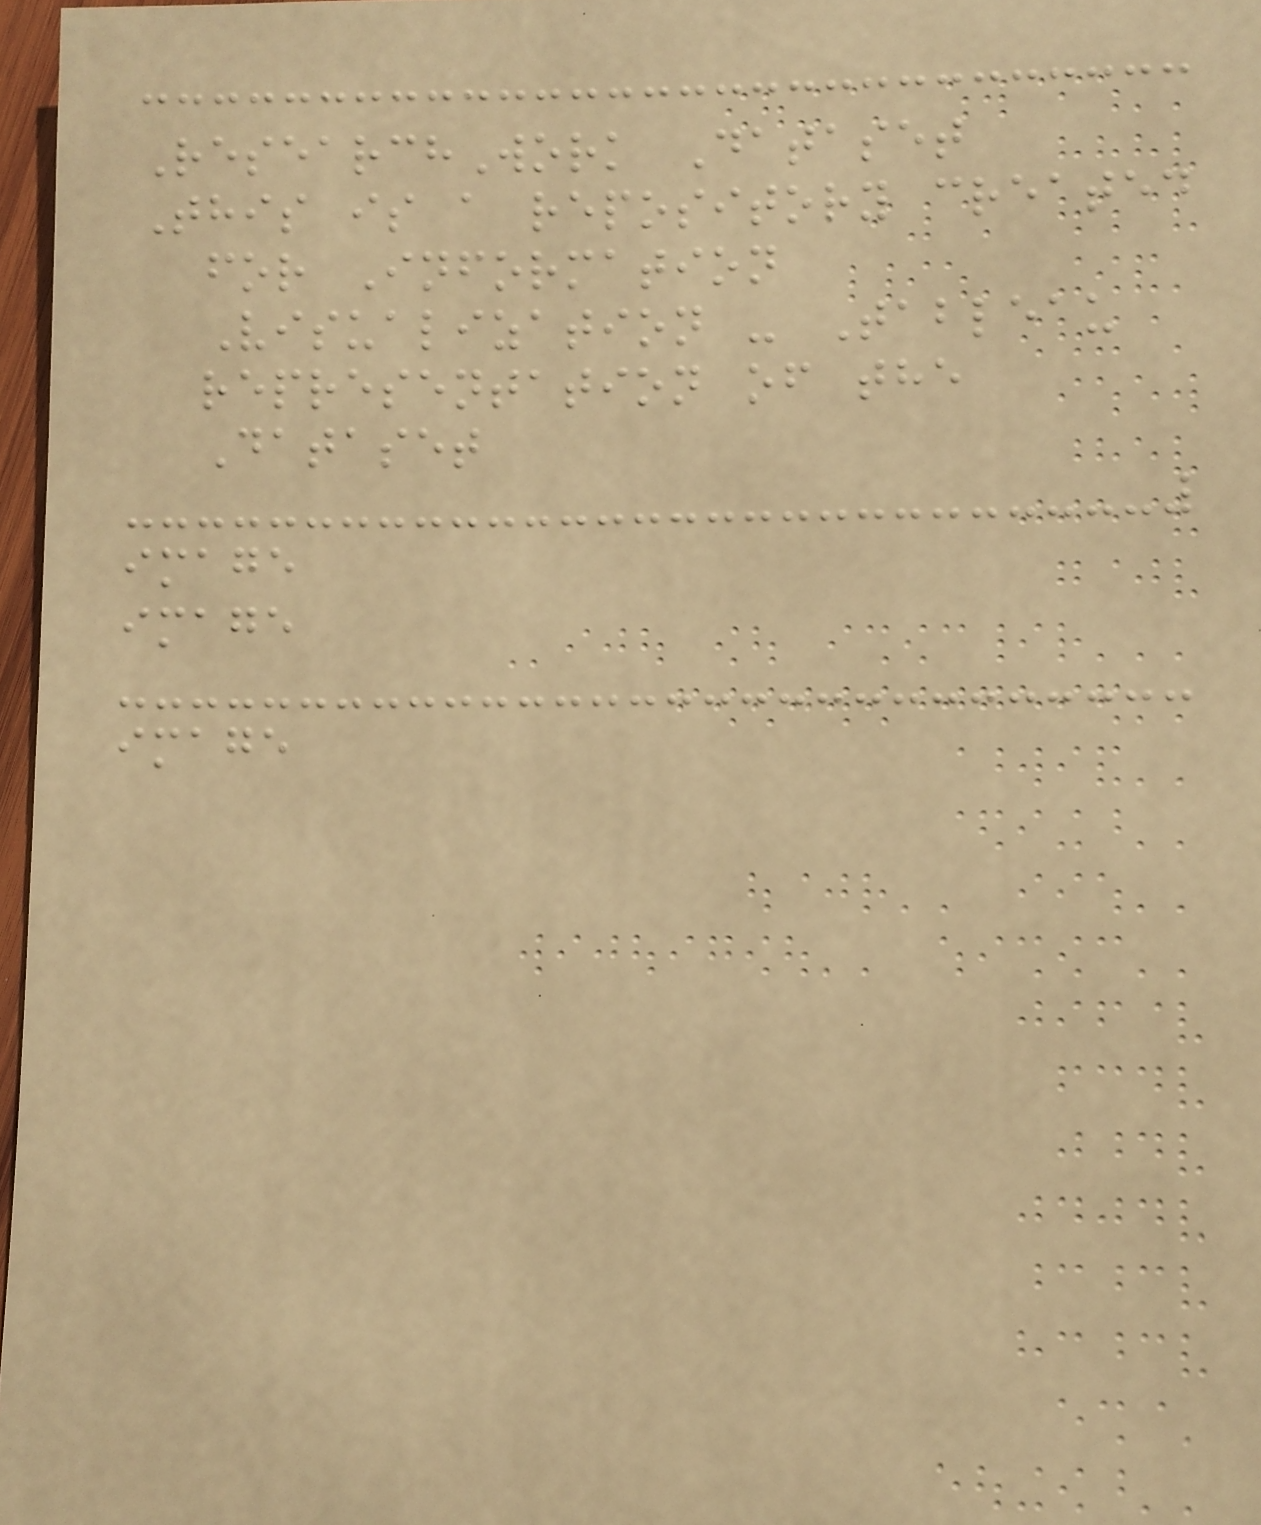ResearchWork Dataset
This is a repository created
for Information
Visualization - Tableau
representation of the
Dataset
image
image
image
